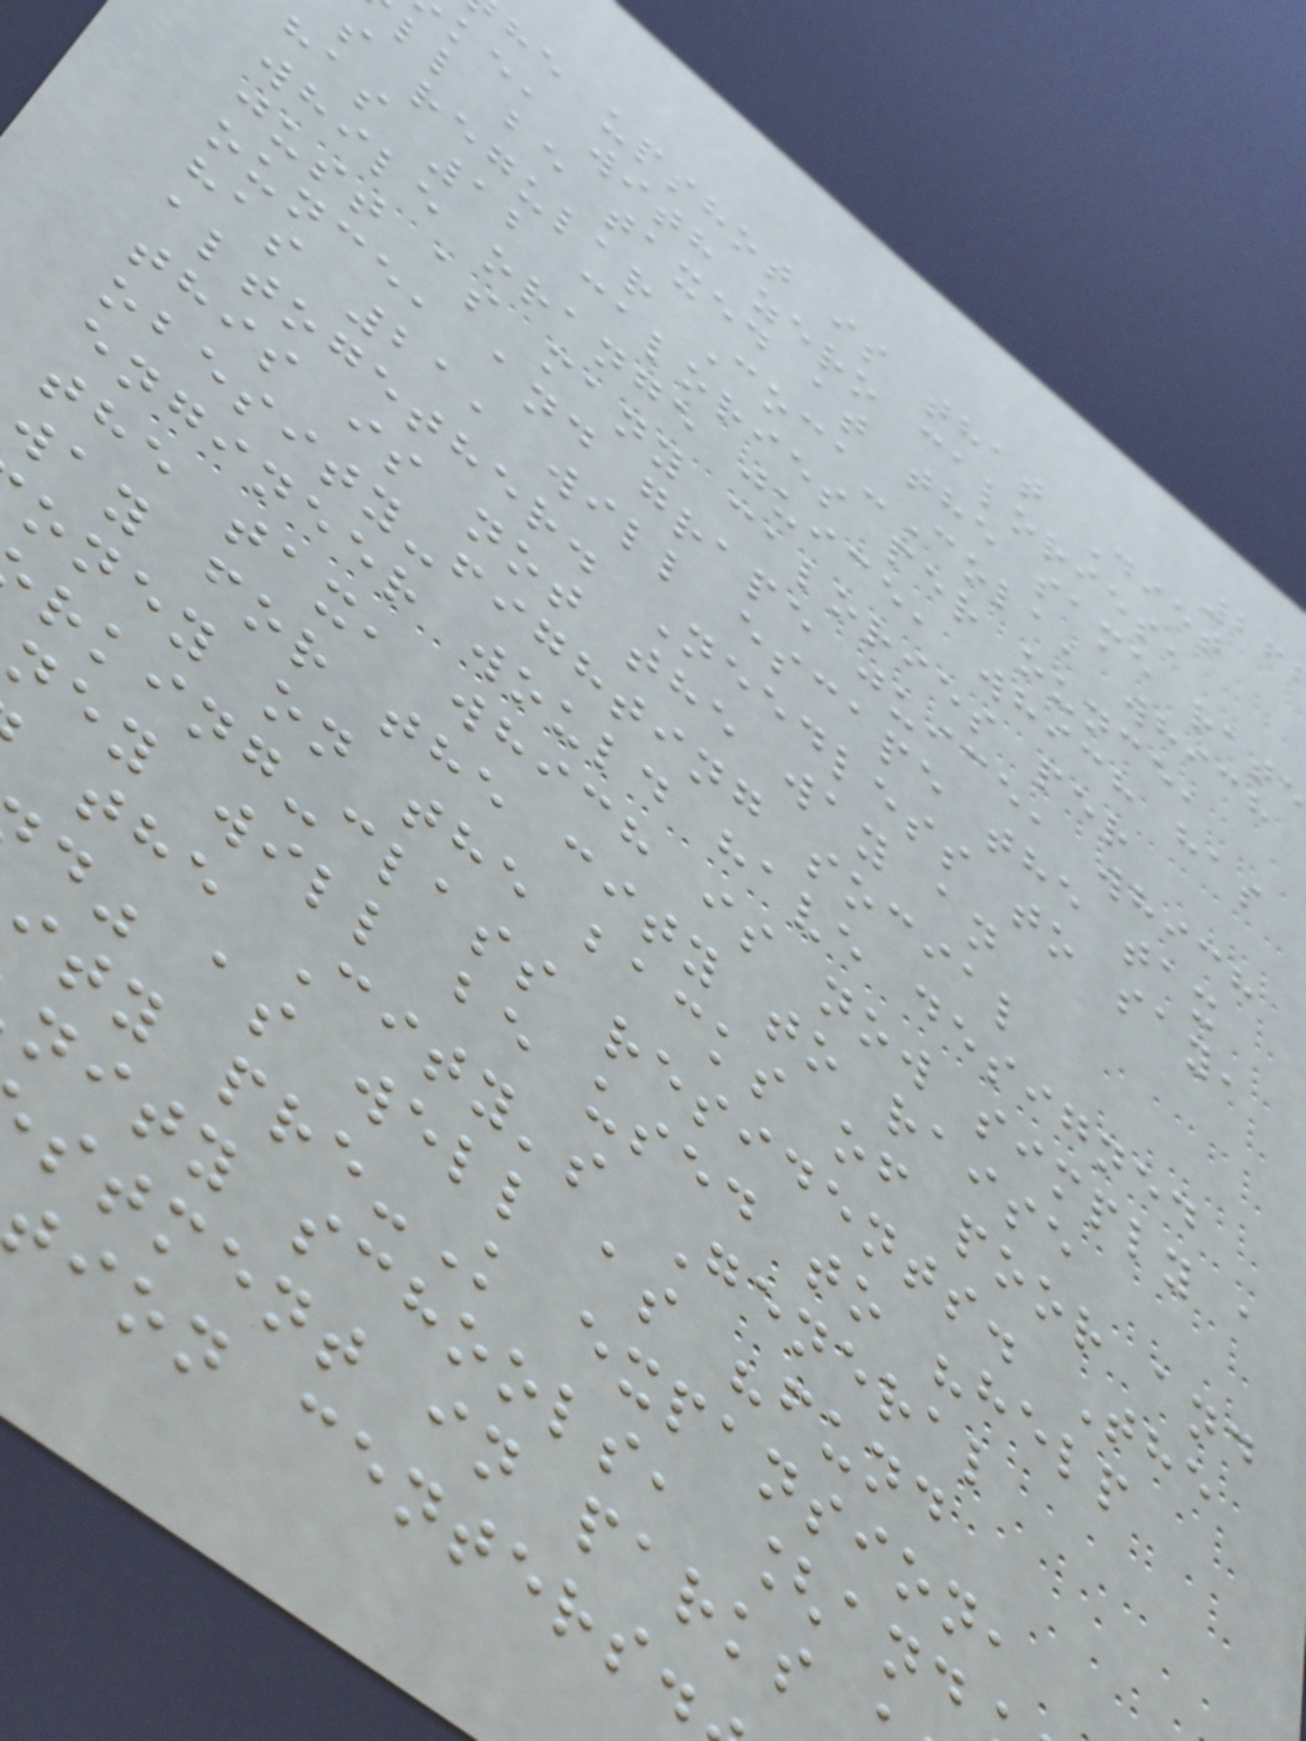he upshot is that Diet
ke, with zero calories,
ll be taxed at the same rate
s regular Coca-Cola, which
has 12 calories per ounce,
while orange juice, which has
just as many calories per
ounce, and grape juice, which
has 21, will escape the tax
altogether. Needless to say,
this is not the way an
obesity-fighting social
engineer would have designed
the tax, which is now simply a
way for the city to raise
oney on the backs of poor and
rking-class residents. The
ney will be used to "help
the City's General
d" as well as "fund
ity pre-K expansion,
nity schools, [and
stment in parks
ion centers.
